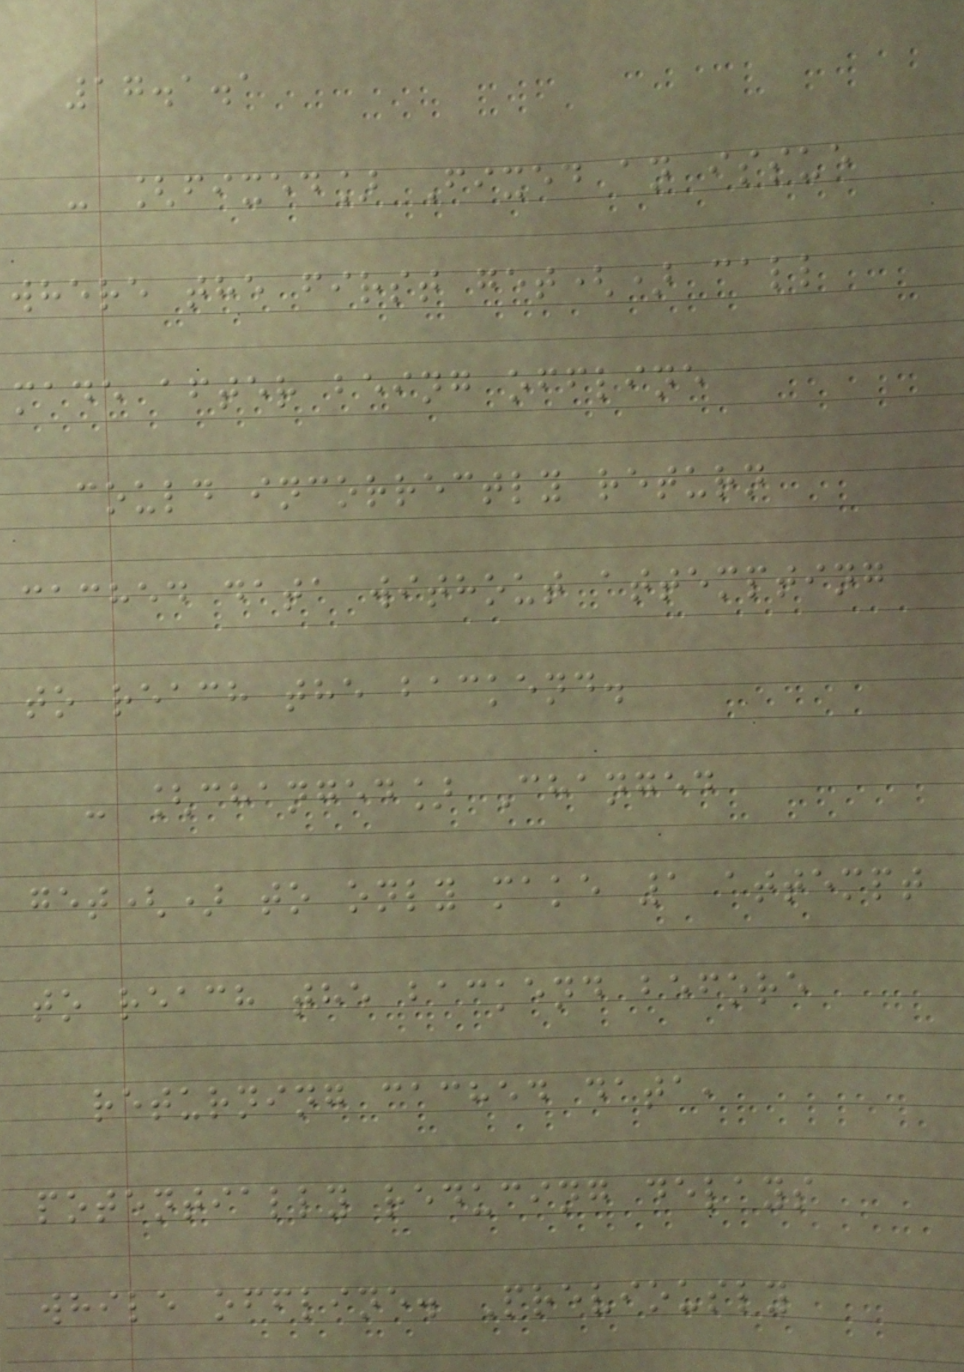17.1.1
- [fixed] Fixed an issue
where the first get() call
made after being offline
could incorrectly return
cached data without attempting
to reach the backend.
- [changed] Changed
get() to only make 1 attempt
to reach the backend before
returning cached data,
potentially reducing delays
while offline. Previously
